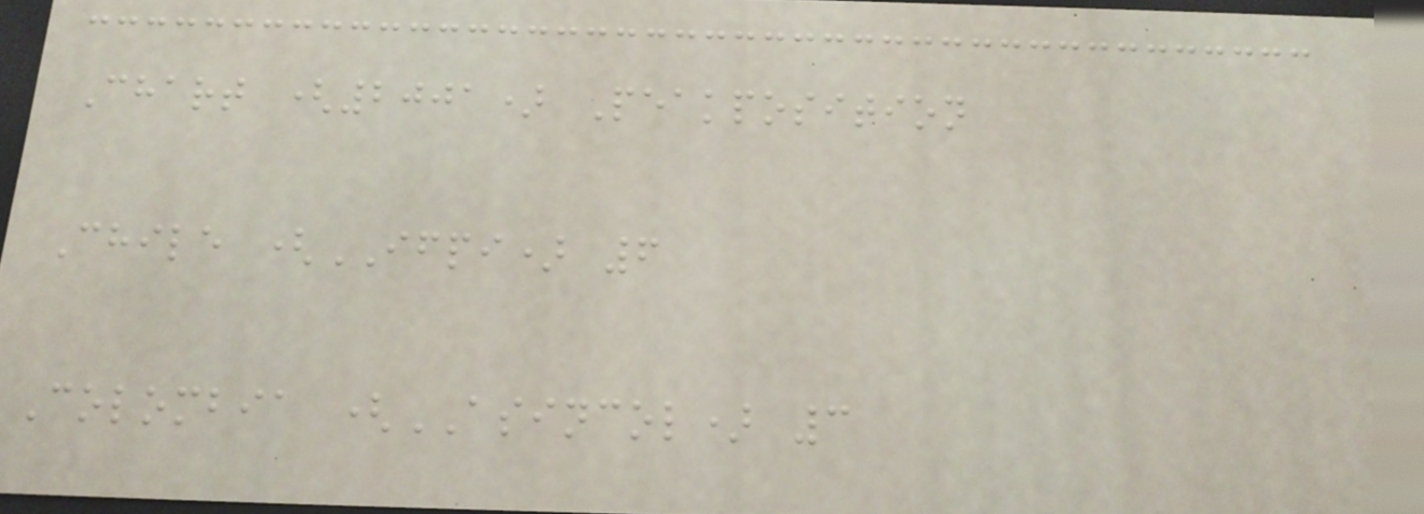Chart (2001) Peakposition
Chile (IFPI) 6
Colombia (ASINCOL) 3
